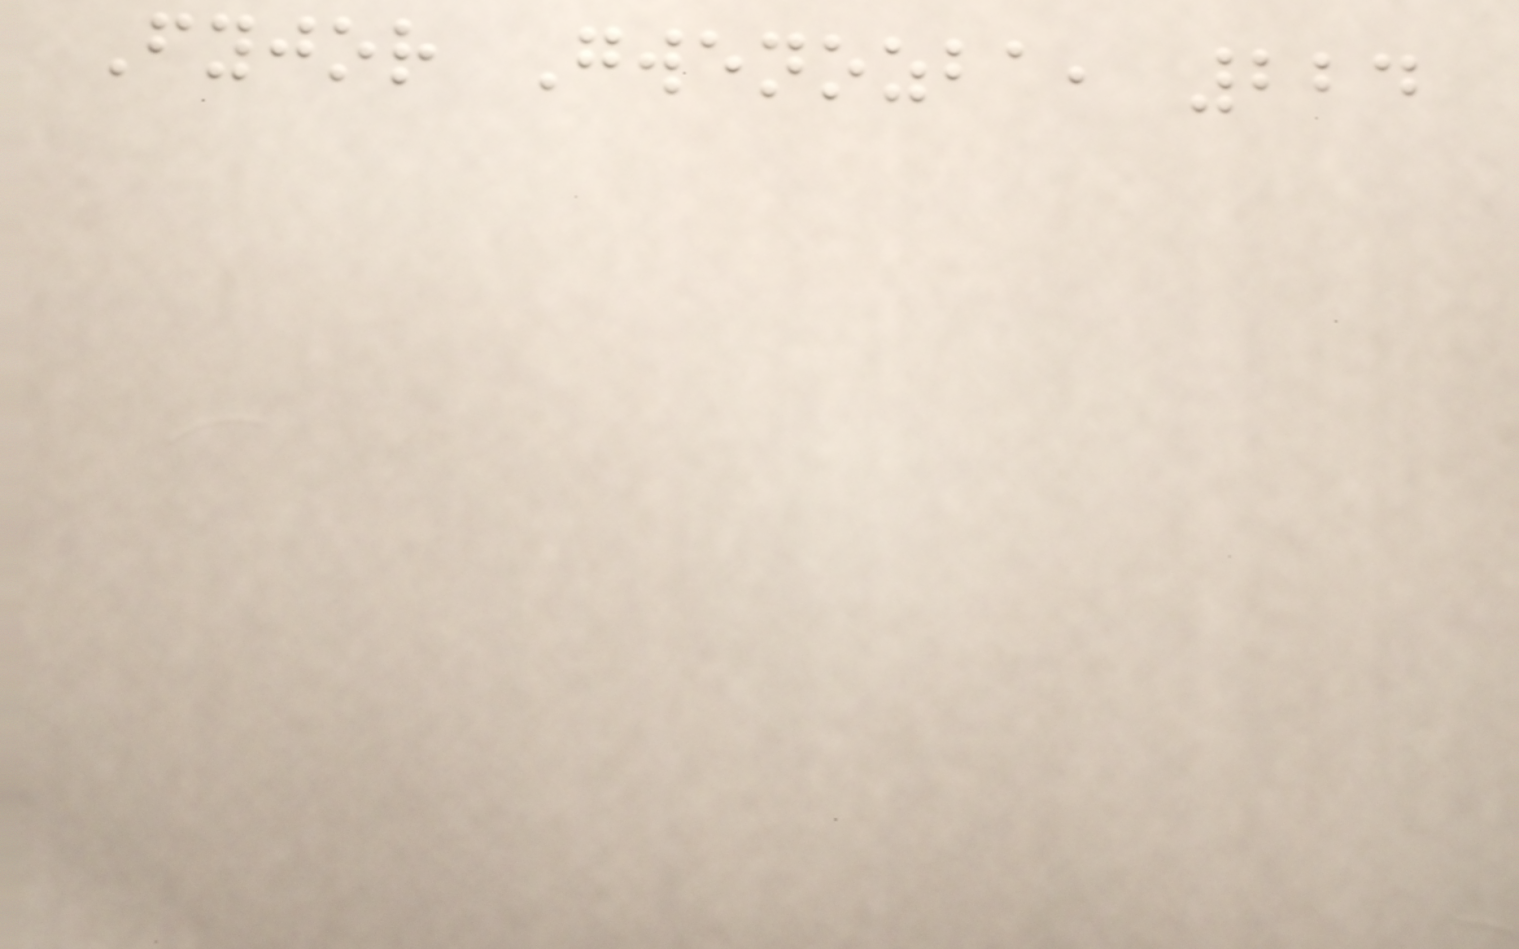Fyjor Gwenozba, 224
